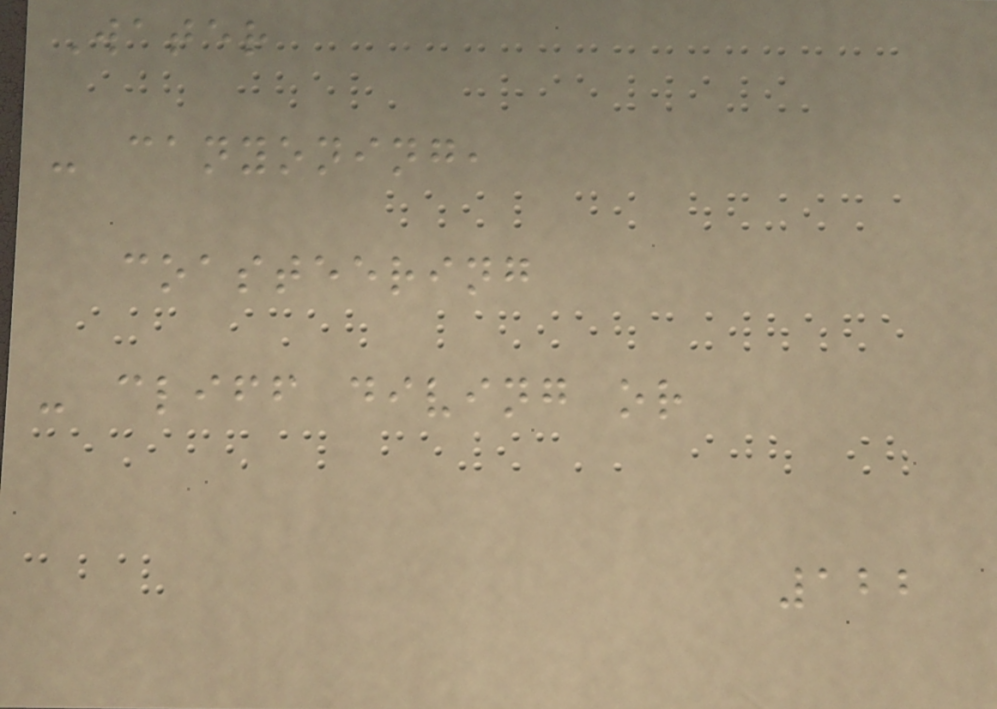Water
- canyoning,
coasteering
- cliff diving or
122
